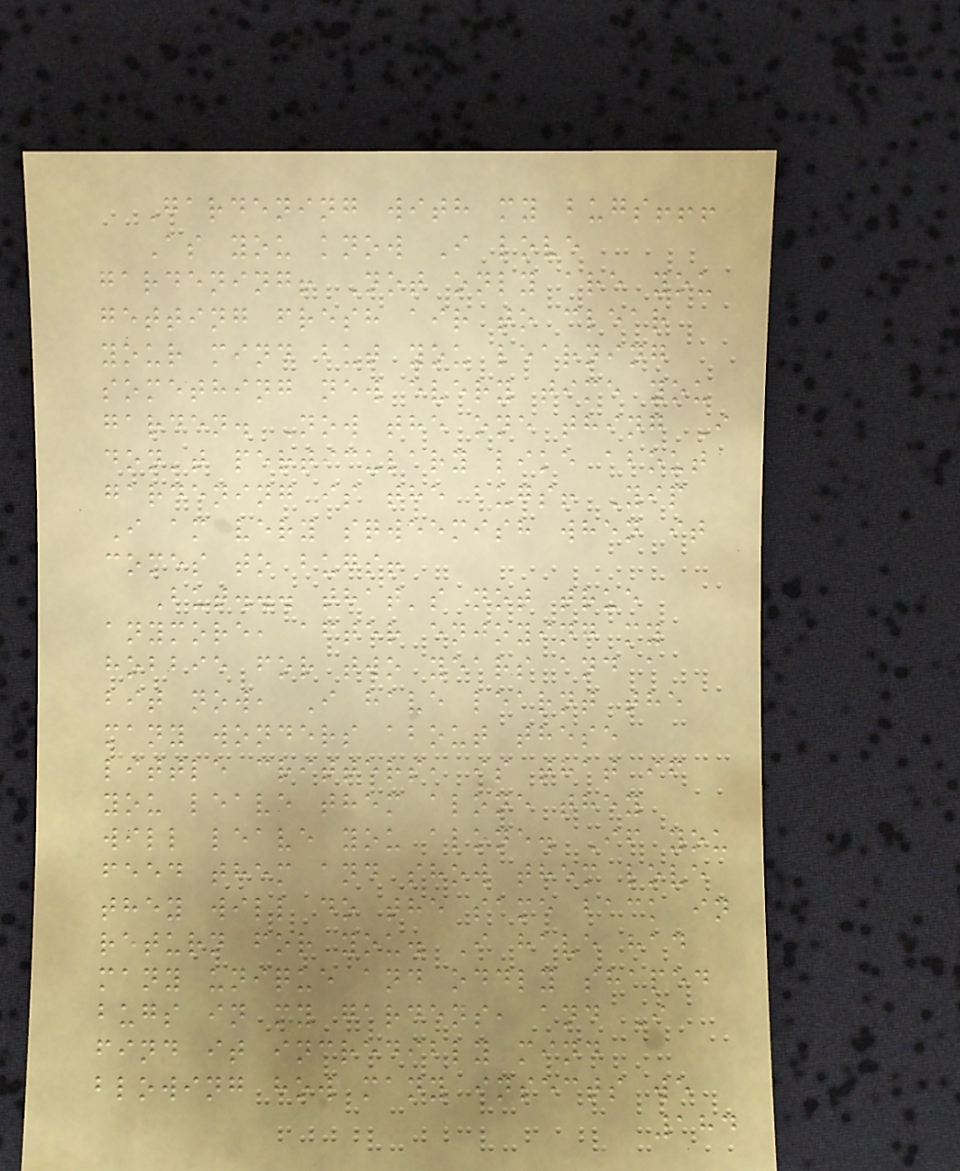Gardening with my bugs!!!
As you know I love
gardening! Not only are you
getting fresh air to clear
your mind but you learning
something new every time you
garden. Now the one thing I
don't perticulary like about
gardening is the bugs! Yip
I am very sqweemish when it
comes to bugs!
But... that's not true
anymore, after enjoying my
hobbie for two years and a
bit now, I have learnt the
many wonders about these
little critters, is that if
you leave them alone they
will leave you alone. If you
feed them and show them love
they will do the same back in
return for you. I have had
many unique and oddly shaped
bugs in my gardens, and I
find it incredibly mind
blowing how many insects we
184
